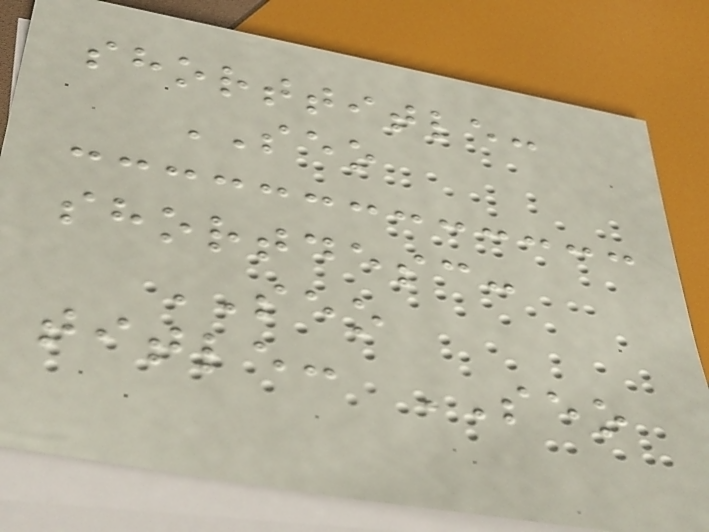shorttitle:
SEO
shortdesc:
SEO
title: SEO
